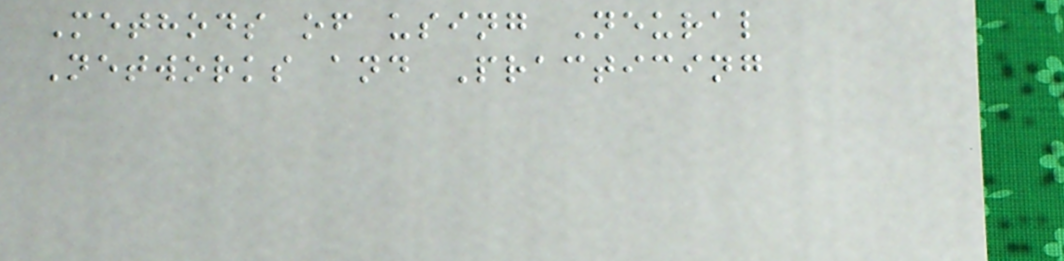Methods of using Neural
Networks and Practicing
